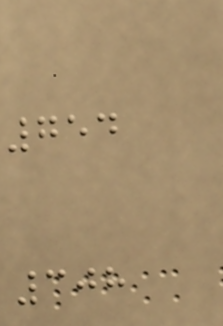754
308
